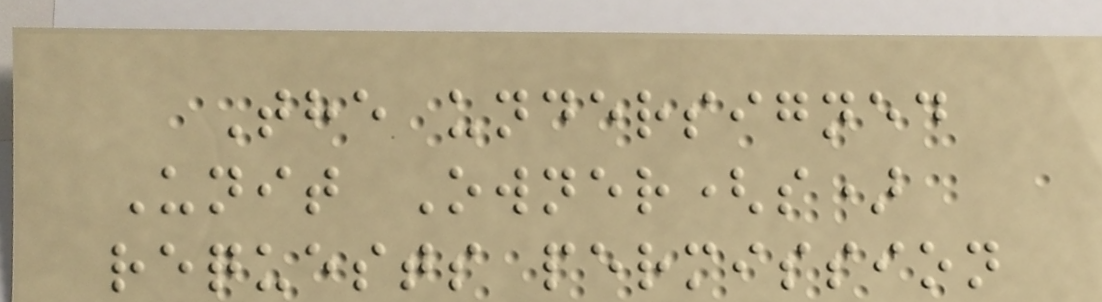The undersigned
Unit Owner(s)
requests permission
